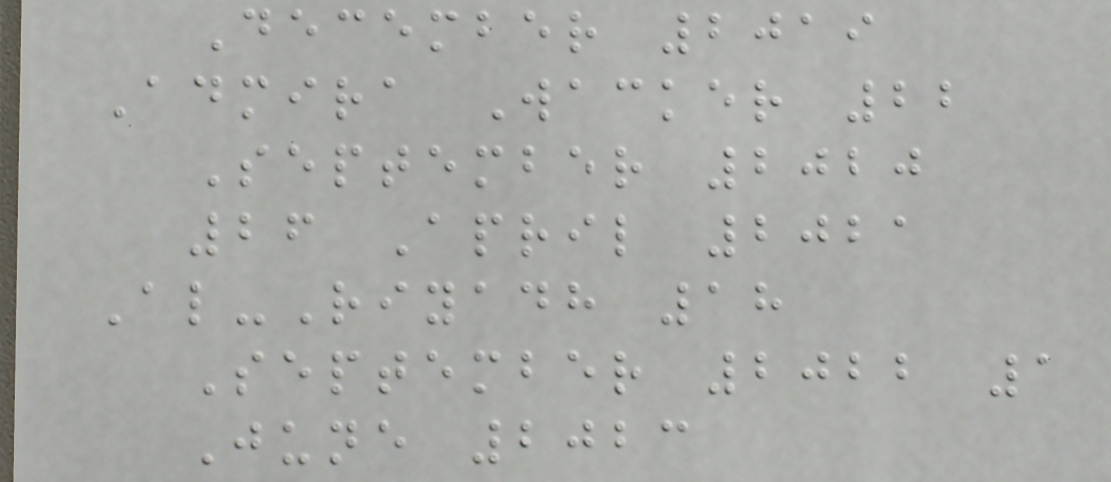December 2019
Admira Wacker 22
September 2020
26 April 2021
Al-Riyadh 18
September 2022 1
June 2023
